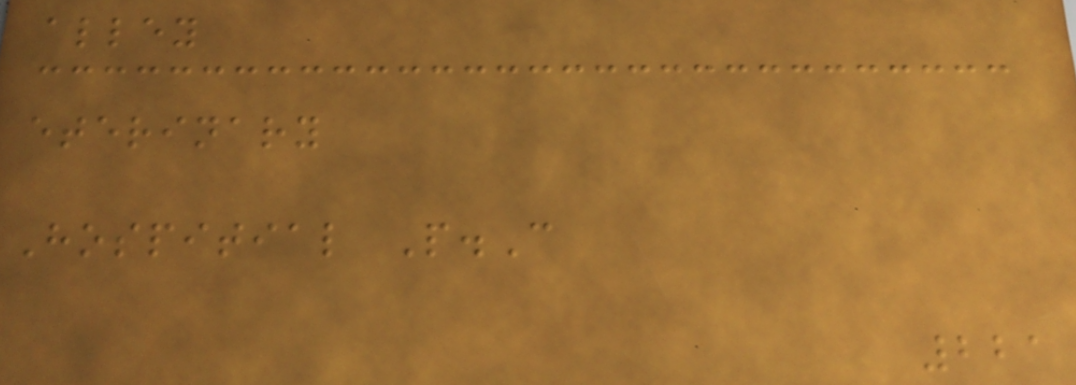alley
eterinary
Hospitial P.C
221
